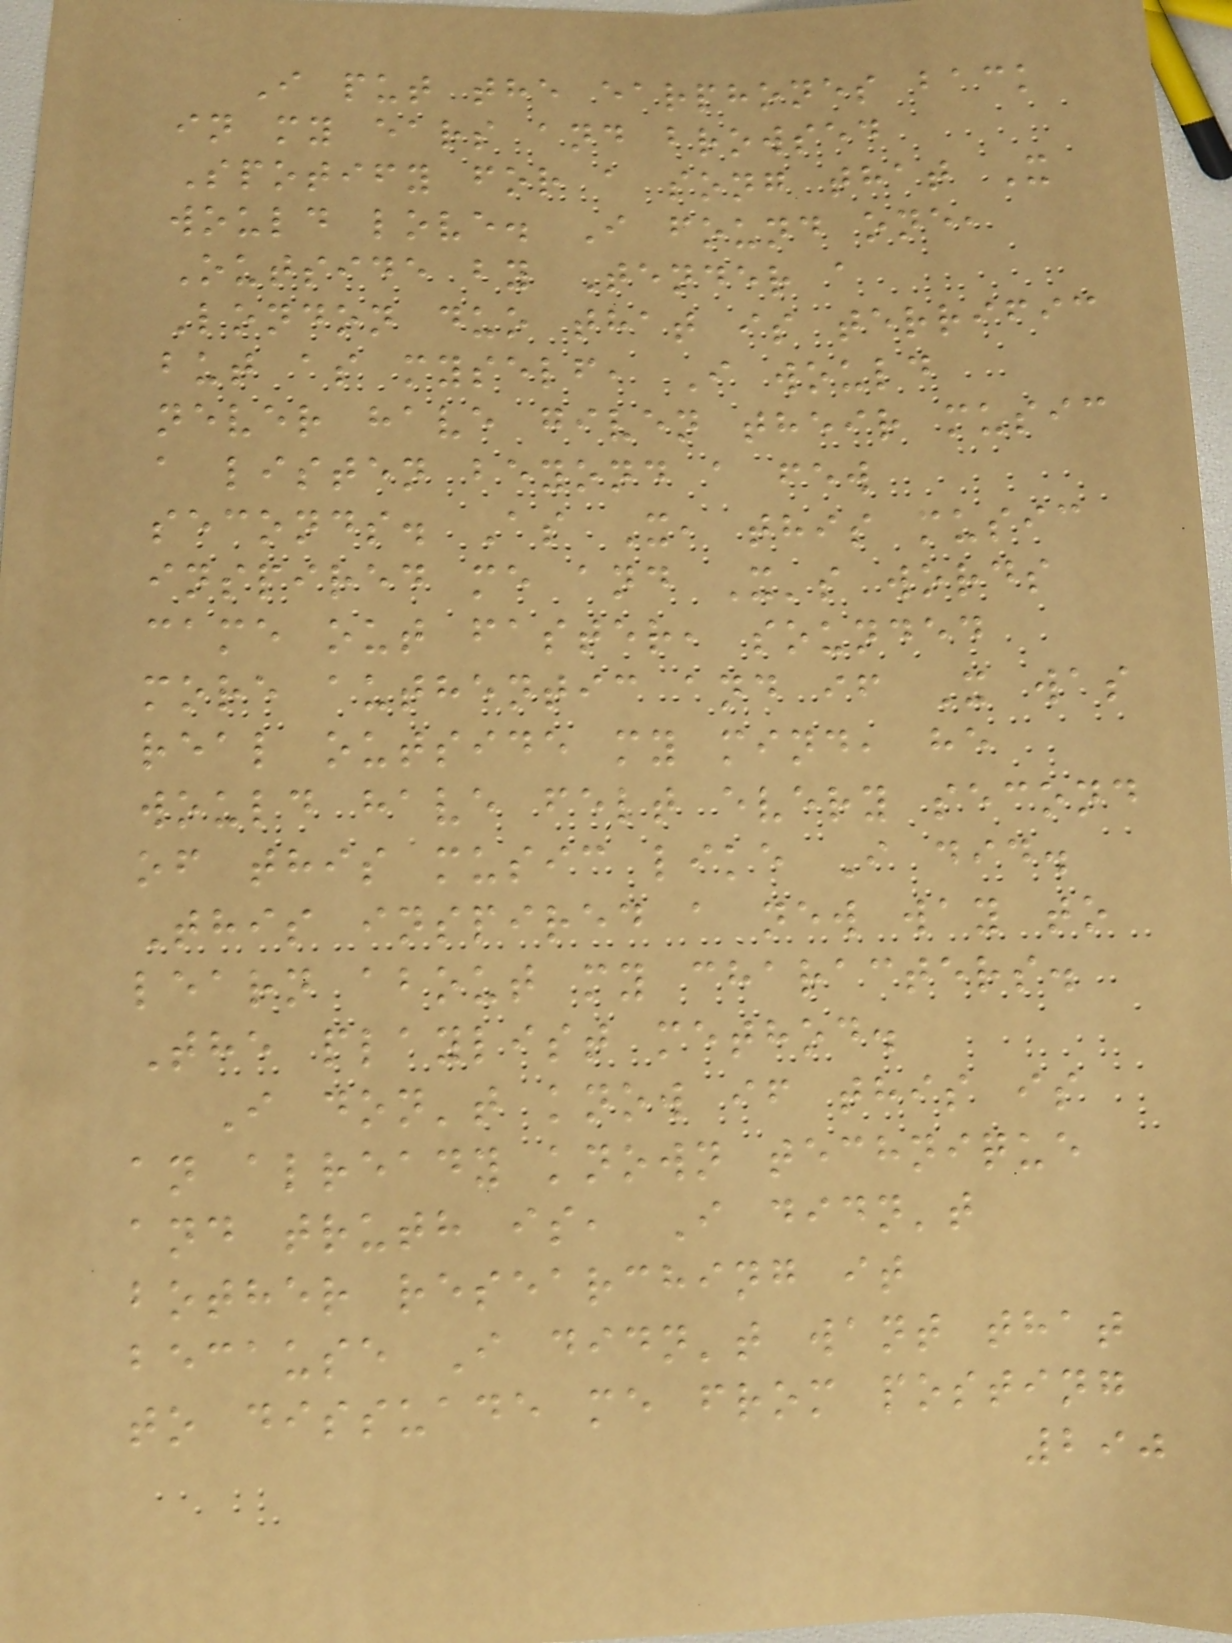I put the earphones back
in my ears and browsed
Spotify for a song that X
would love. I found one,
Outside by Tender a
London duo that is terrific
but as myself, I would
never have given their music
a listen beyond a few
seconds. As X, this music
inspired me and X's words
came out faster, sounded
more authentic and if X was
real outside my mind, he
would have felt every second
of this music like I did.
This inspired a new way to
learn about my characters.
The playlist method.
I don't know if this is
an already known technique
and truth is, I didn't
bother researching it
because I didn't want that
to dissuade me from posting
290
